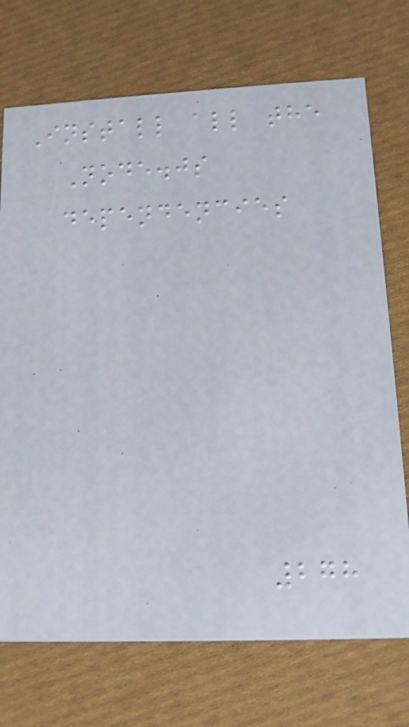Install all the
Node.js
dependencies
278
